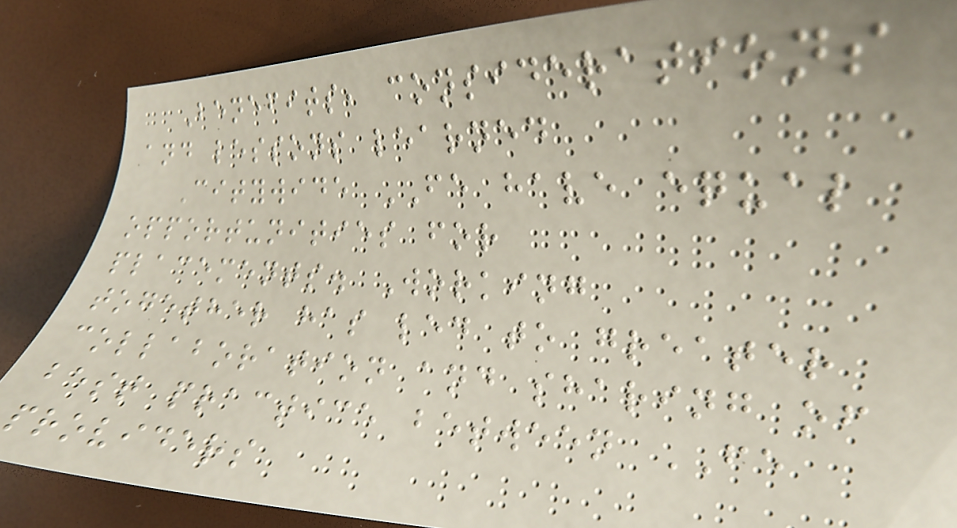Benefits, considerations
and lessons learned
Citywide FE have equal
opportunities for
placements. Working
together has led to greater
collaboration and sharing of
best practice between FE
providers
